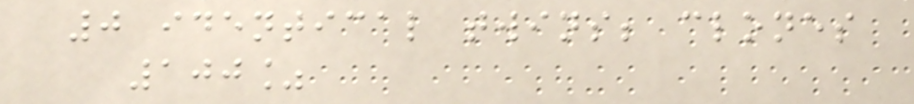0 identical twins; clones
100%
